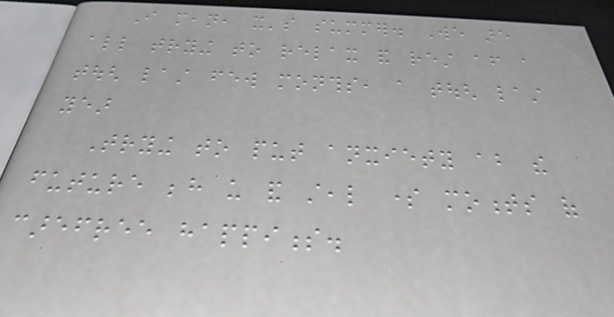I mean, it's summer. We are
all trying to relax and rest after a
tough last few months, a tough last
year
Trying to put anxiety about the
future behind us and steal some moments of
carefree happiness.
